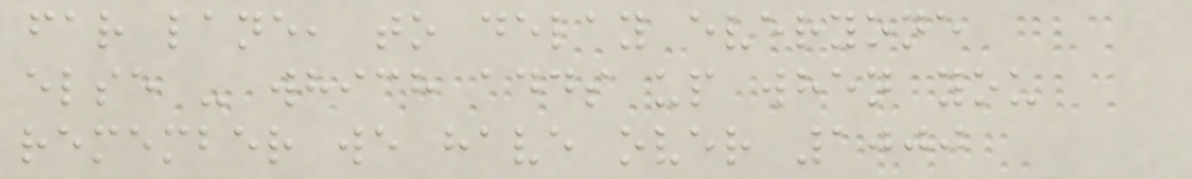far lane, to delay everyone
else - which adds up when you
remember we have over 1000
